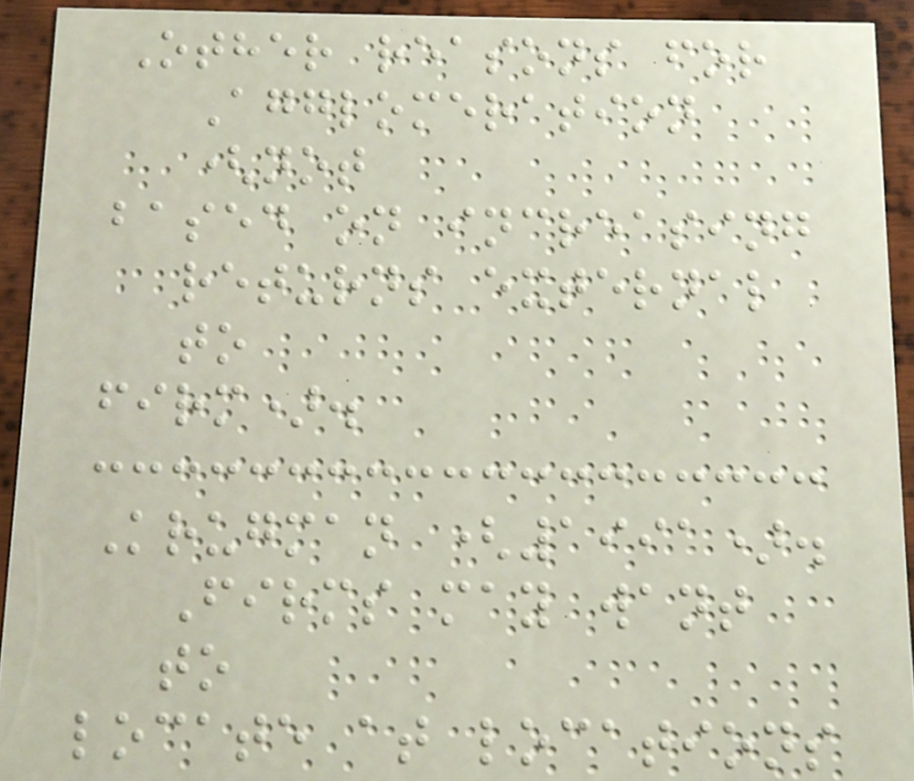Other reasons for
Agglomeration
(not
based on increasing
returns external
to
firm).
Krugman (1991).
Firms may want
to
locate at locations
